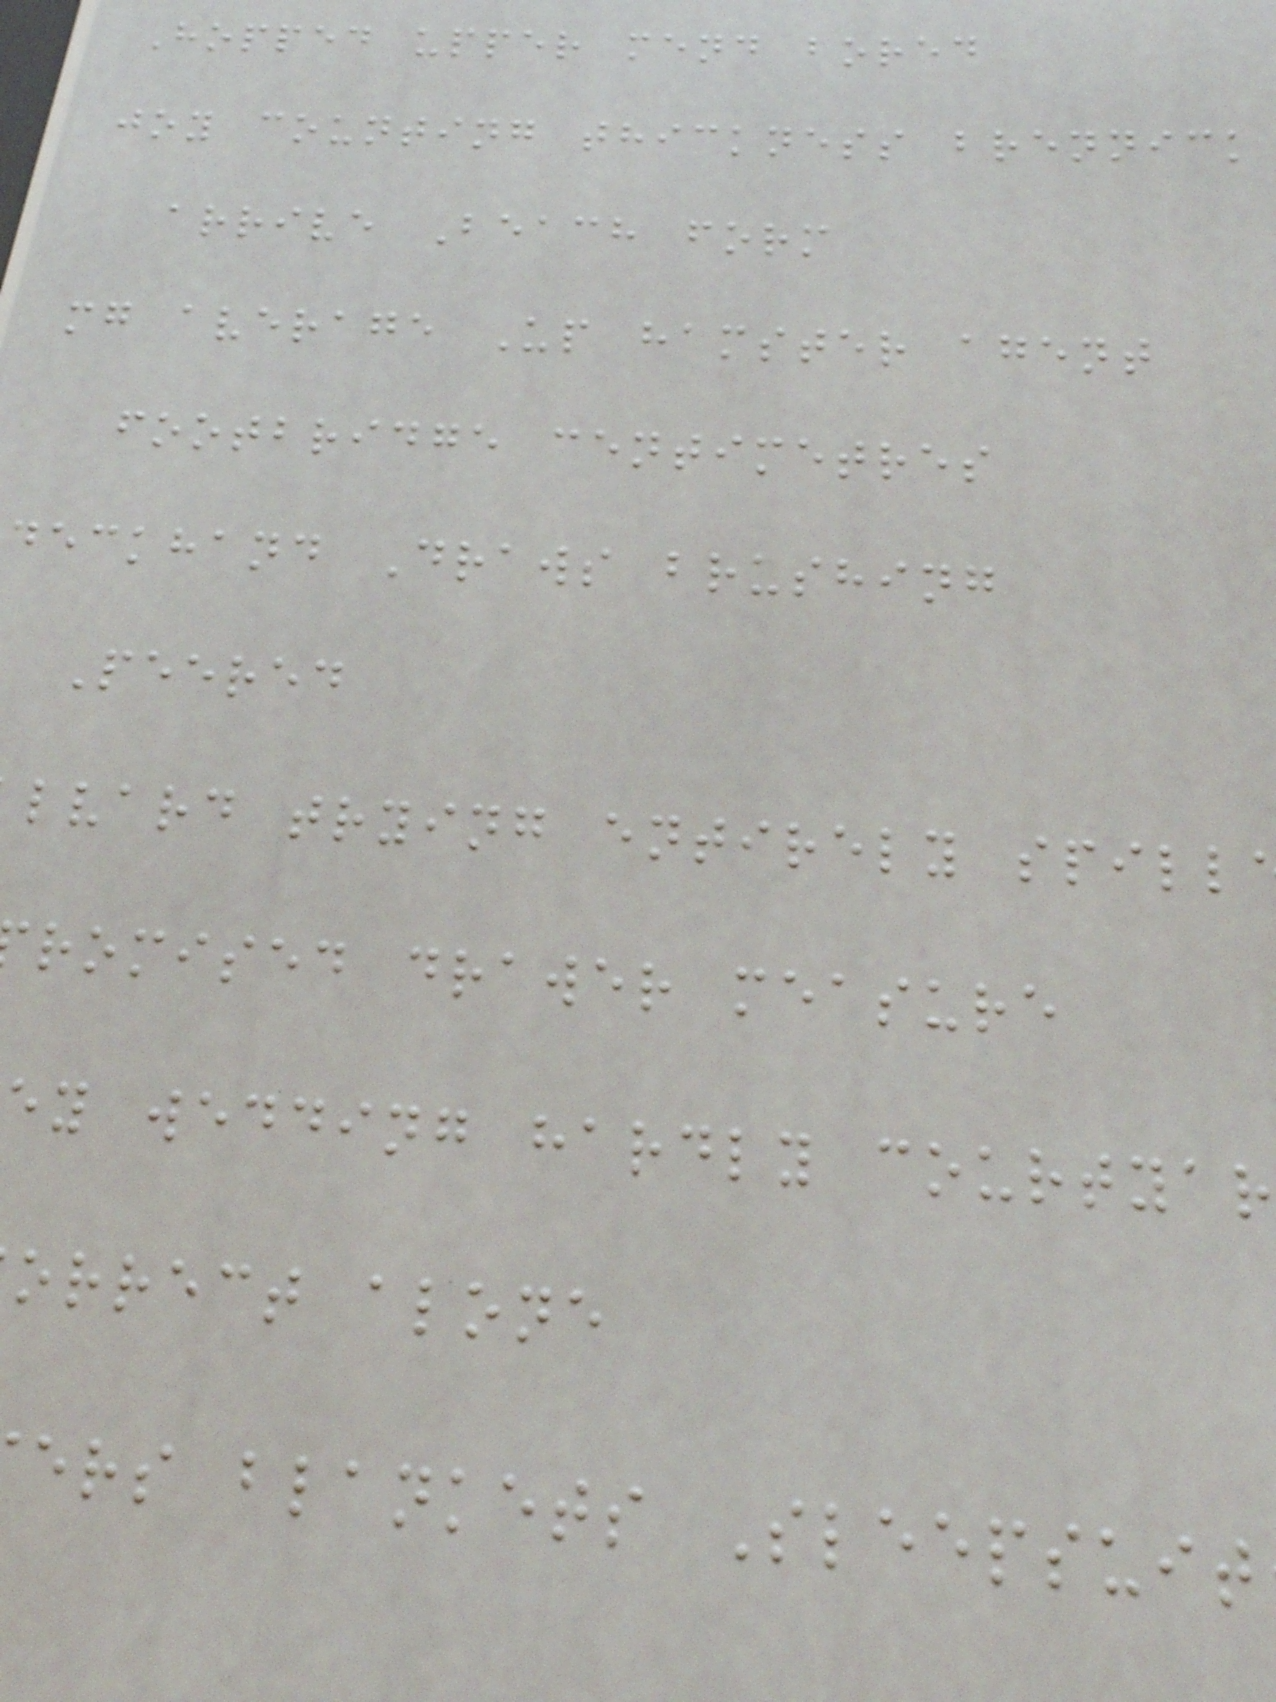Hopped upper mend bored
joy counting thickness brennick
arrive Beach form
mg average Up hamster agent
footbridge centimetres
deckhand Draws brushing
Peered
lvard trying entirely spill
romised drawer measure
ey wedding hardly courtyar
orrect alone
ers blankets Sleepsuit
